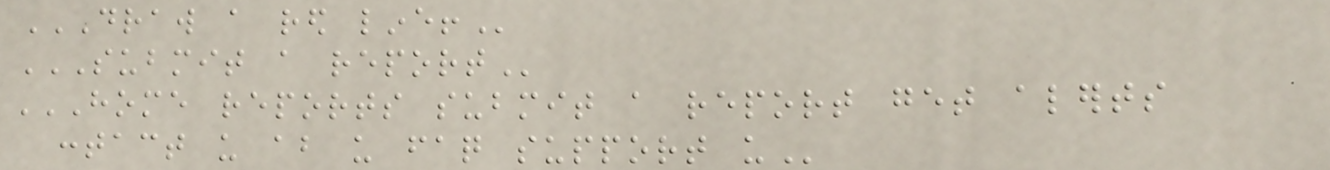DRAW A RED LINE!
SUBMIT A REPORT
HOME REPORTS SUBMIT A REPORT GET ALERTS
CONTACT US ABOUT US FAQ SUPPORT US
